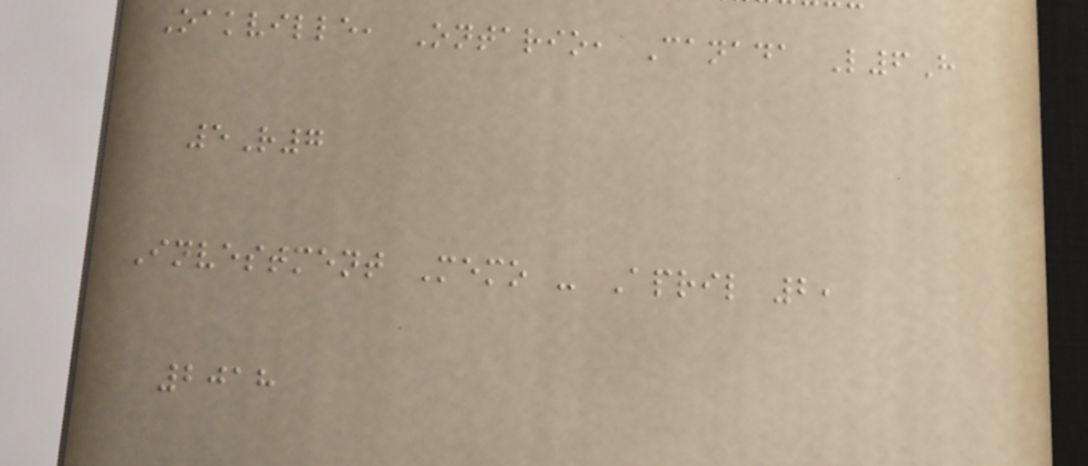Oakville, Ontario, Canada L6H
5R7
Investment Memo - April 2,
2018
